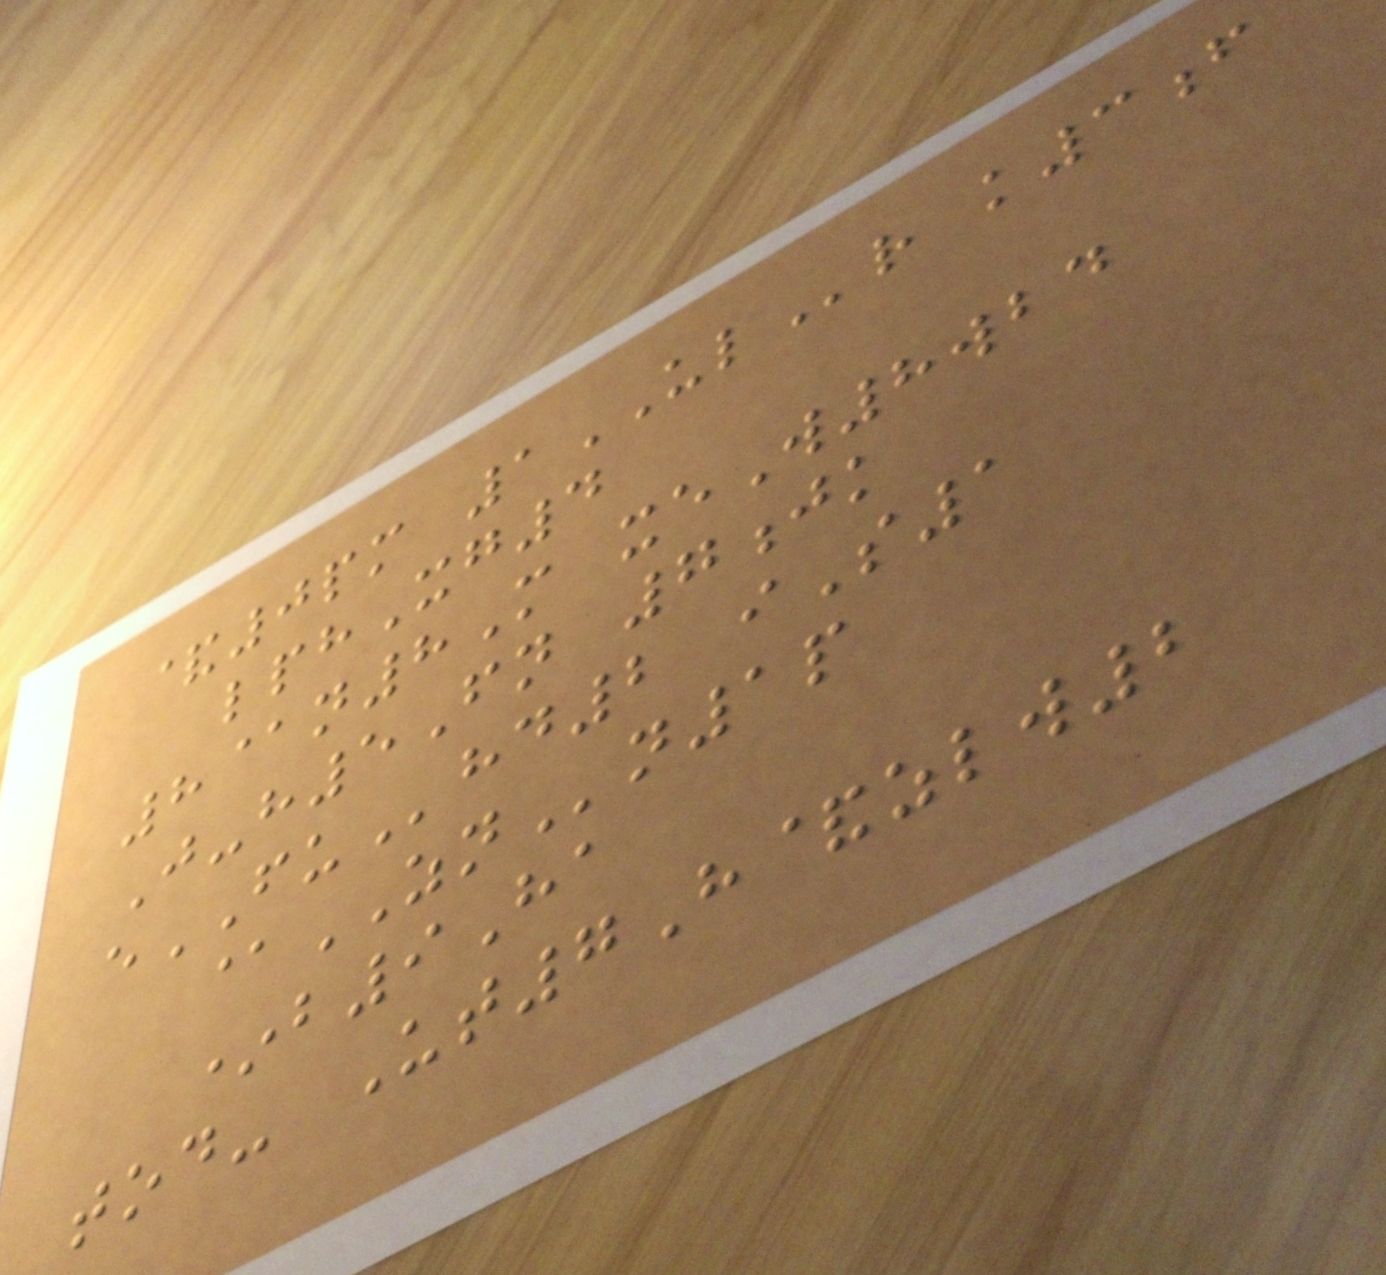&0pm 1ULr k3f
lphXg4
8@n8M xeW8wbd
J-h5Fn 7jk
eFUhd2 iS1
@ZNn1p
*b9Ha
tod- Ut7H&zlw2
